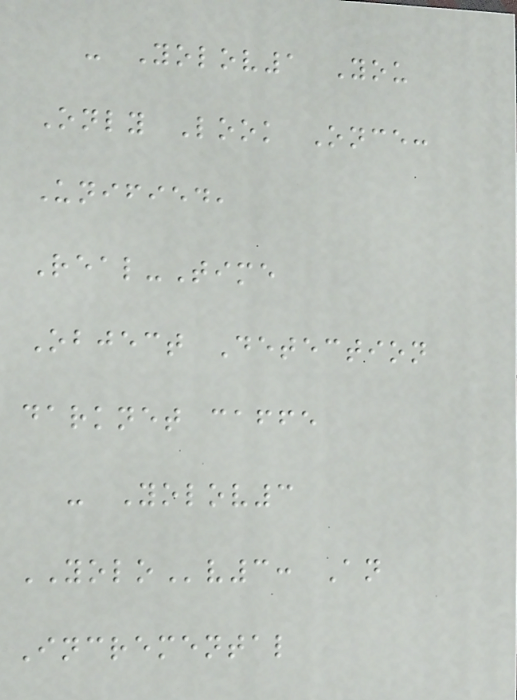- Yolov1 You
Only Look Once:
Unified,
Real-Time
Object Detection
darknet caffe
- Yolov3
YOLOv3: An
Incremental
